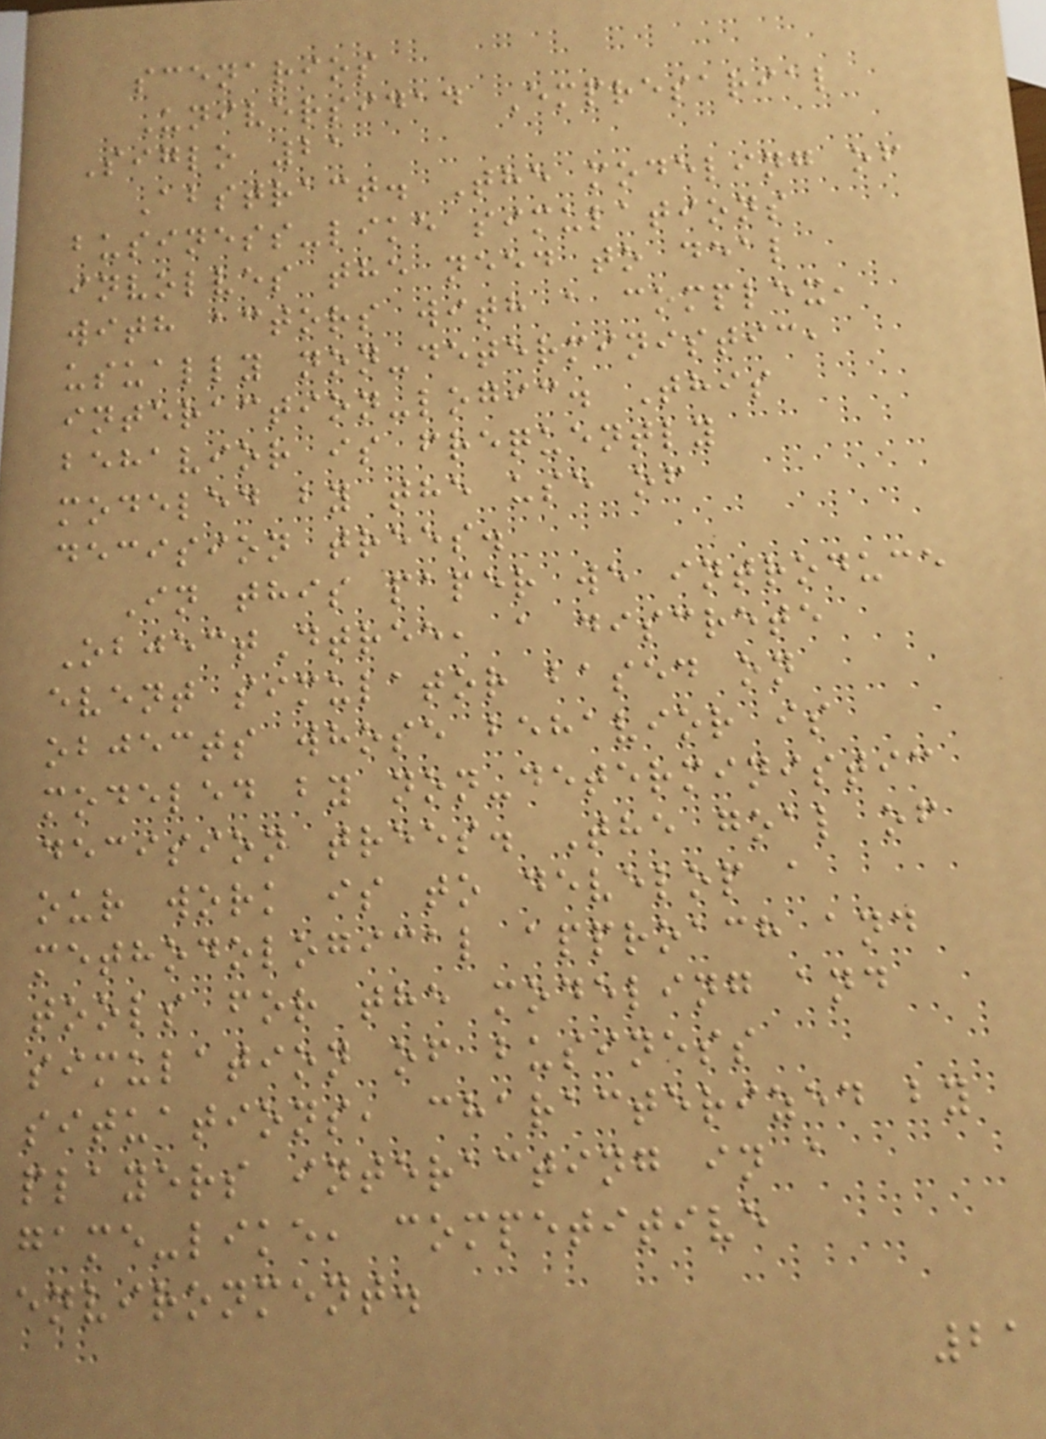scenarios
Universidad Empresarial
Siglo 21
Abstract. The modeling of
business-like simulations
involves the need to deal
with actors with a complex,
usually non-deterministic,
interaction-logic. This
behavior is frequently
modeled by the use of
decision trees.
In this paper we introduce
ObjectDtree, a discrete
event simulator based on
objects whose behavior is
modeled by non-deterministic
decision trees. The goal of
our work is to develop a
methodological approach and
tools for the modeling and
simulation of business
situations, characterized by
players interacting in a
game-like, competitive
environment.
21
